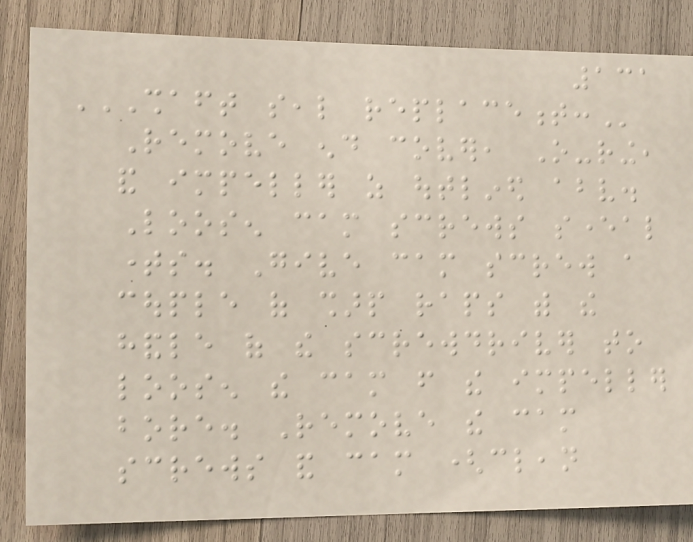131
SHAFT SEAL REPLACEMENT:
Remove end cover, O-ring,
and impeller as outlined above.
Loosen cam screws several
times. Give cam screw a
couple of sharp raps with the
handle of the screwdriver to
loosen the cam from the impeller
bore. Remove the cam
screws and cam (clean
